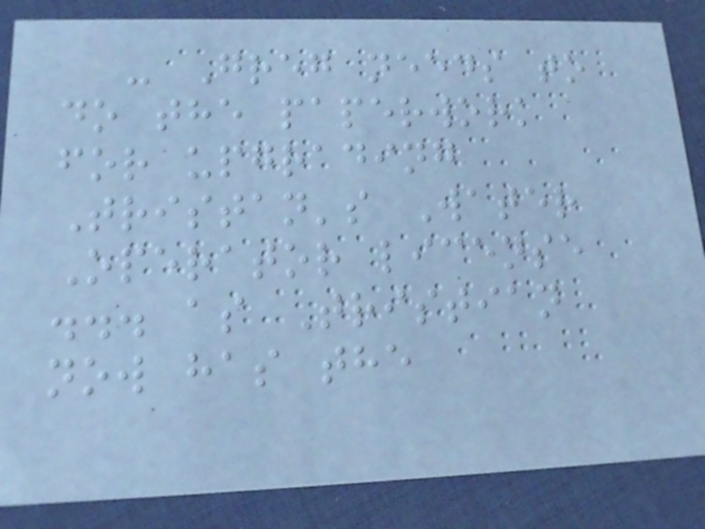- Greg needs to
do the paperwork
for upgrading
Tristan's Water
Operator license
... as Tristian
now has the
